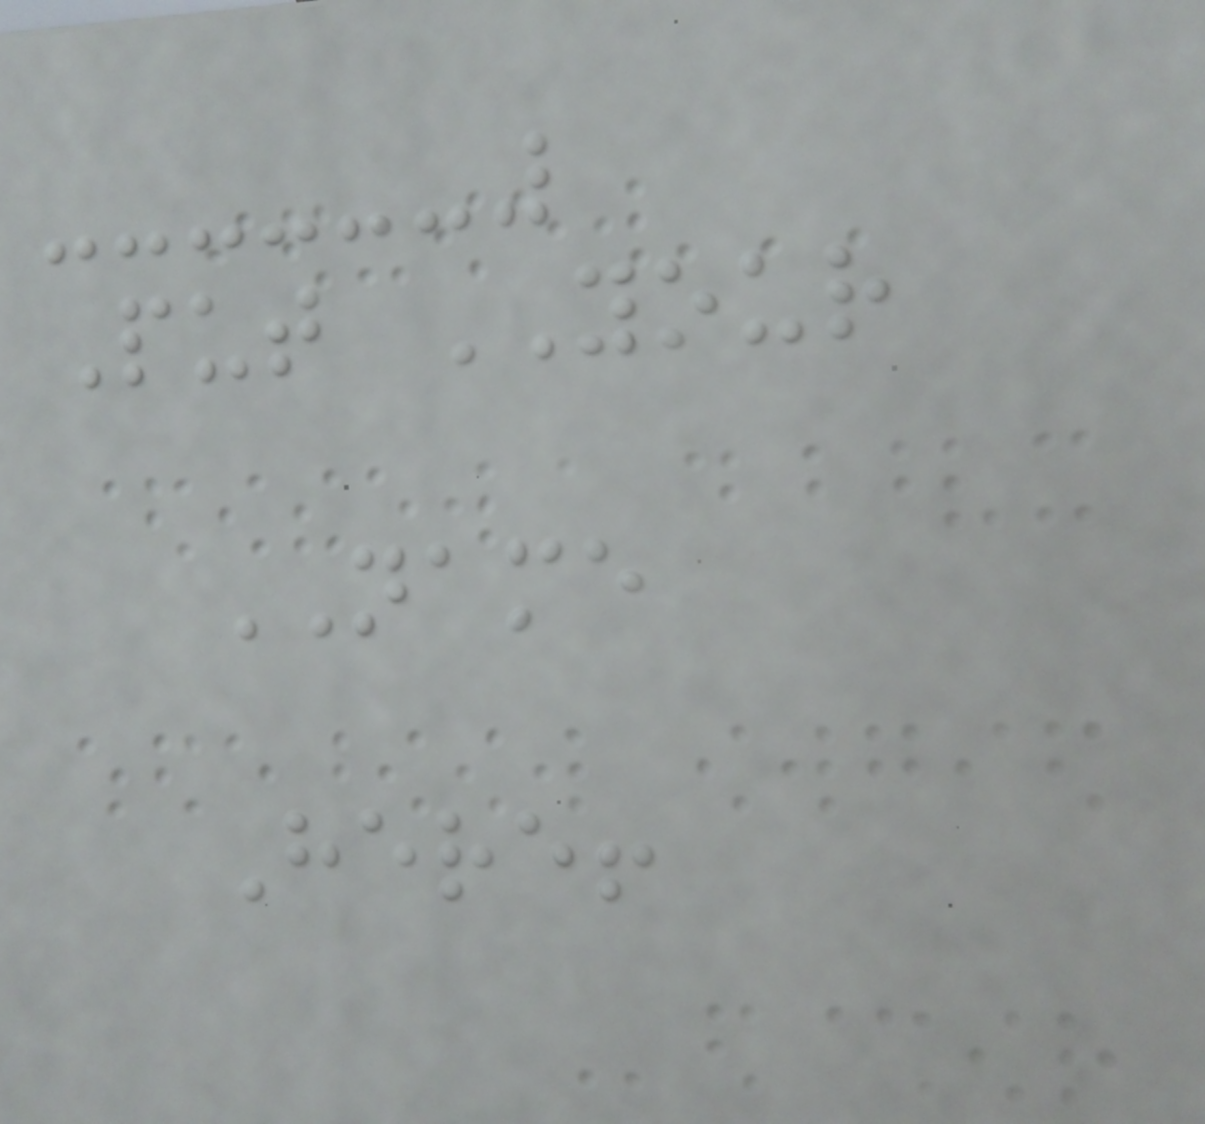Put YOUR
NAME
Here!
